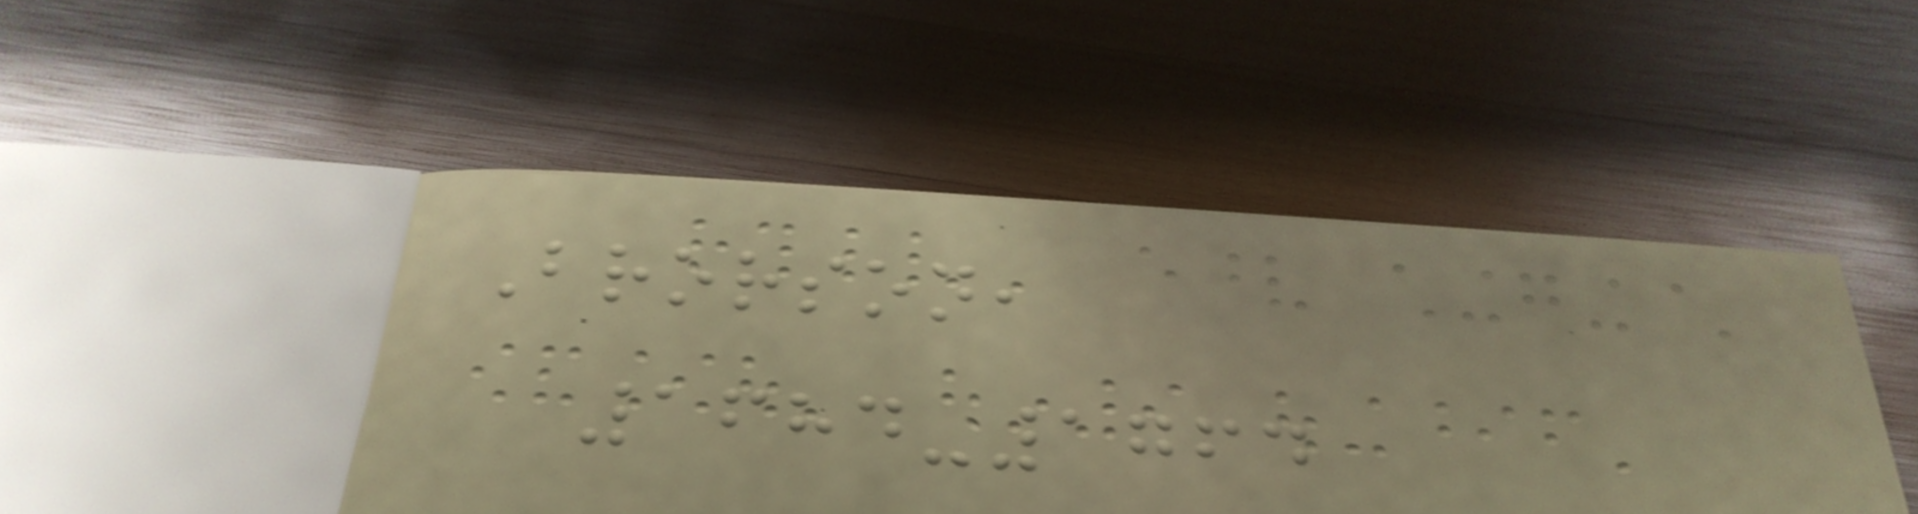Brorson,
1684-1764
